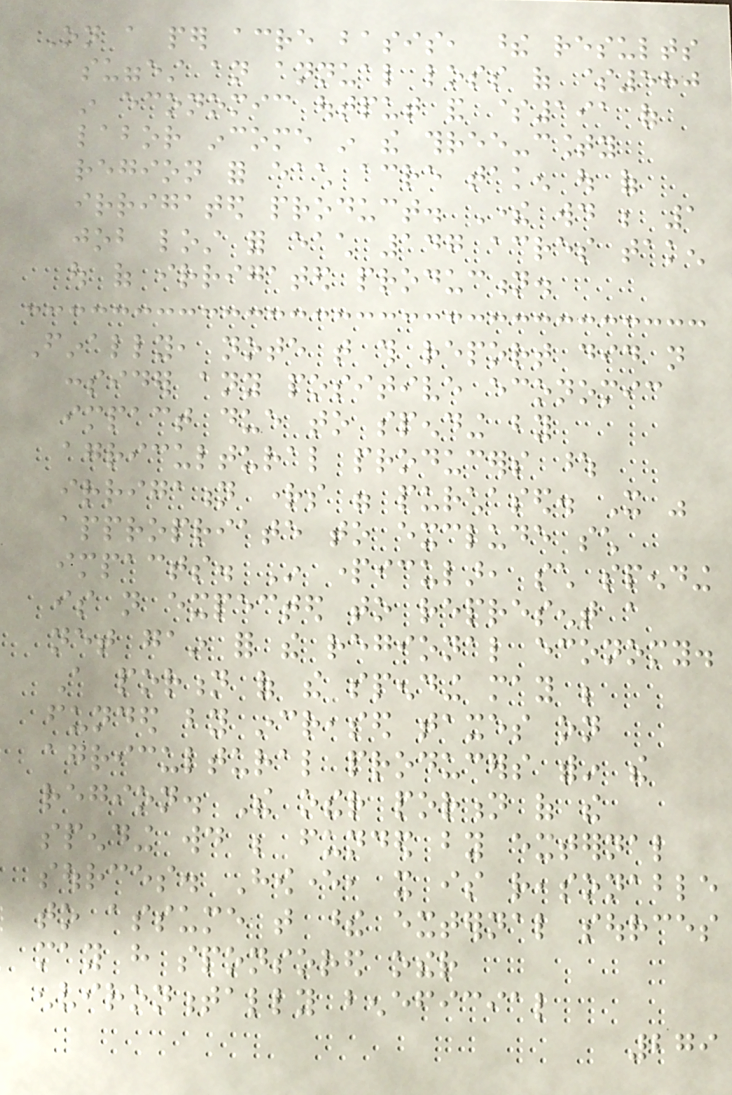On a per acre basis, these results
suggest an annual loss of $580
in economic output and $191 of
labor income in the three-county
region for each acre taken out of
irrigated product. There would be 1
job lost for each 147 acres taken
out of irrigated production.
Finally, note that this report did not
consider any positive economic
impact due to spending by
agricultural producers whose
irrigation rights were purchased. It was
appropriate to exclude such
impacts. In particular, such spending
is not expected to represent a
net gain for the regional economy.
A portion of the spending may be
funded by increased taxes on
agricultural producers within the
region. The other portion of the
spending would be funded by external
sources. However, it is reasonable
to assume that these external sources
may have sponsored other
environmentally beneficial
279
